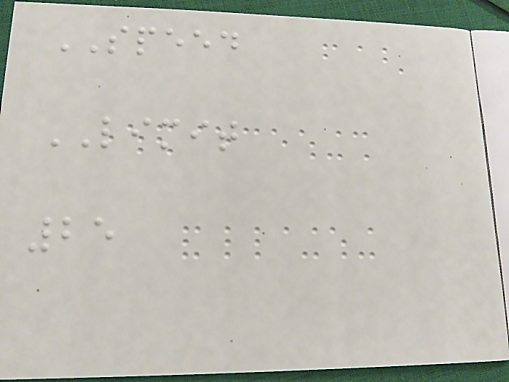SPEED
LIMIT
25
